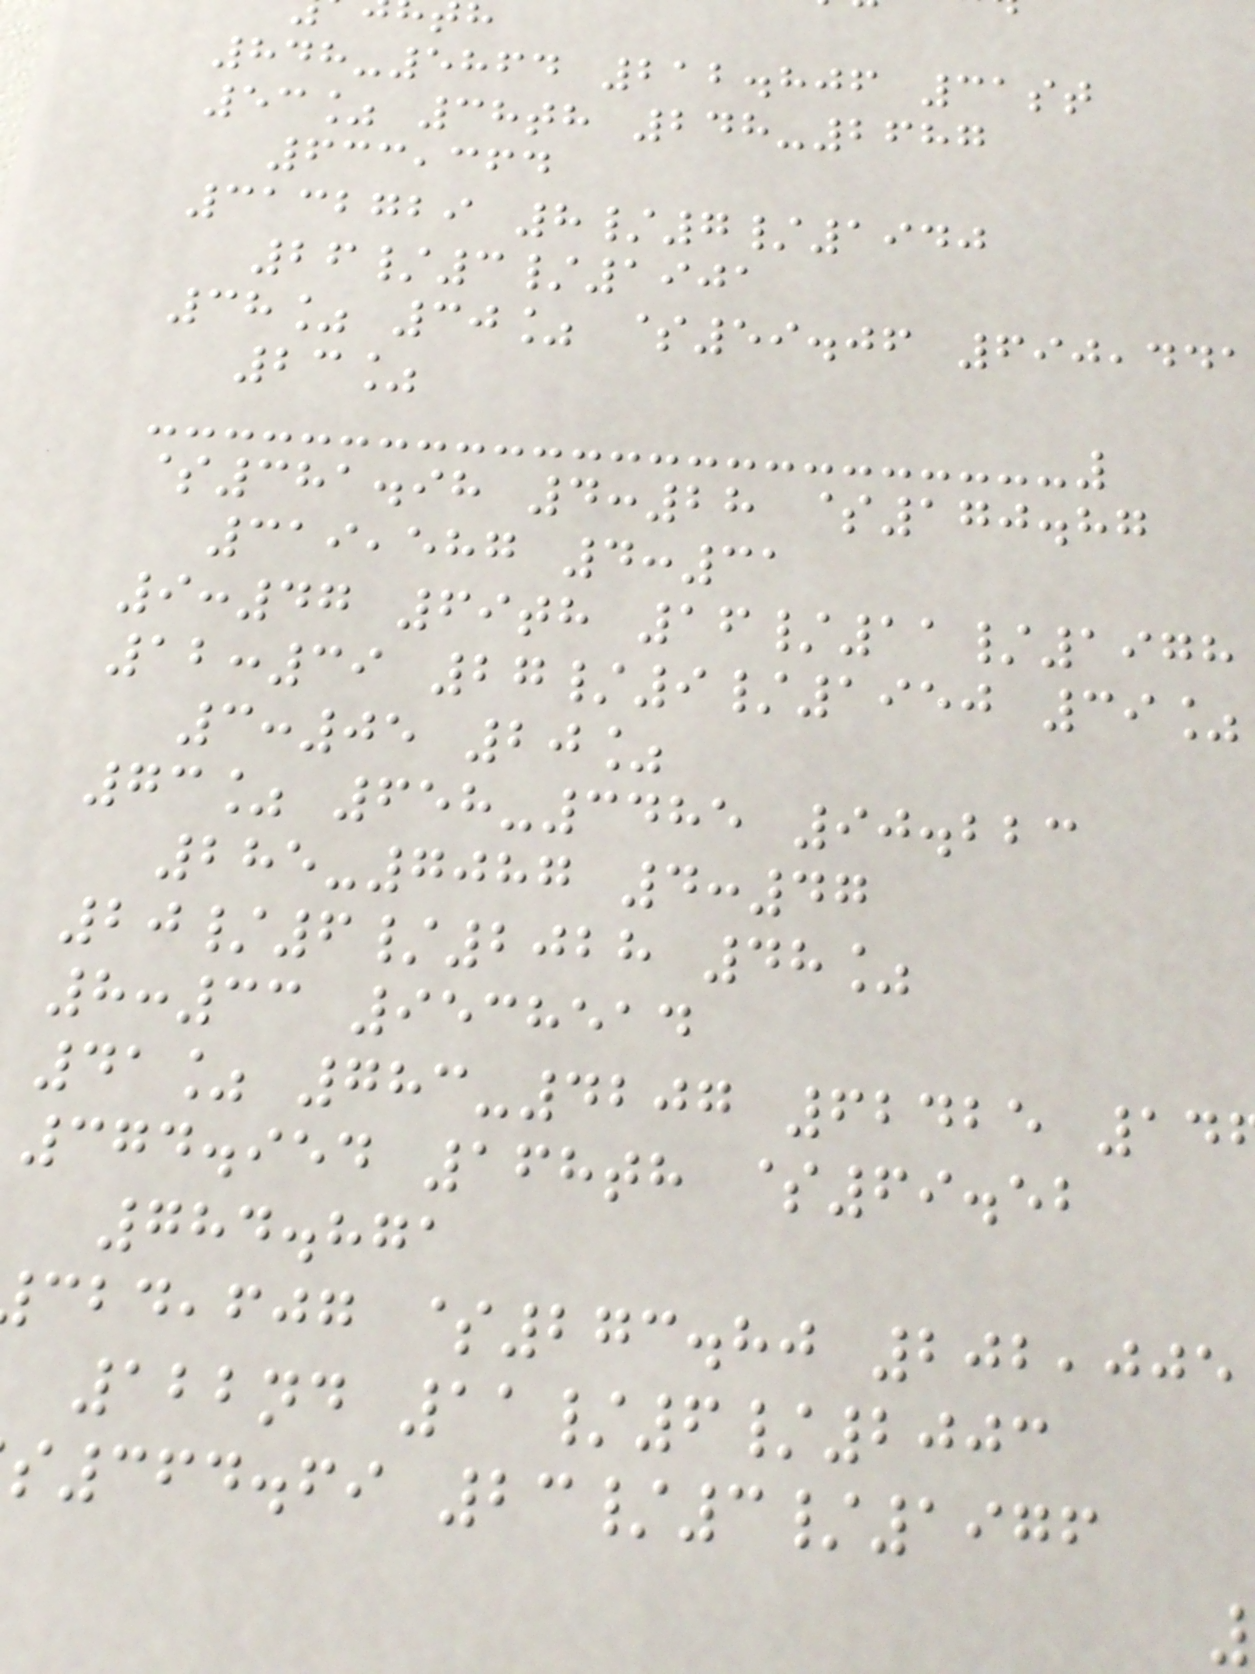848-5864 212.806 31st
53% 38th 248-2687
633,364
3132729 8/7/1940
26/3/1901
38% 30% $59.06 690,441
23%
$381.98 4:28 $170.87
319,587 4:31
9:47 69th 16/11/1978
12:39 27/9/1950 39%
3:05 20%
73% 658-3485 90.223
285-7087 4:47
20/6/2028 48%
8:33 9538514
41% 783-4207 62425 14
374.954 168th $69.52
784.871
,fjg $273.80 202,005
122nd 11/6/2003
364.69 23/3/1976
